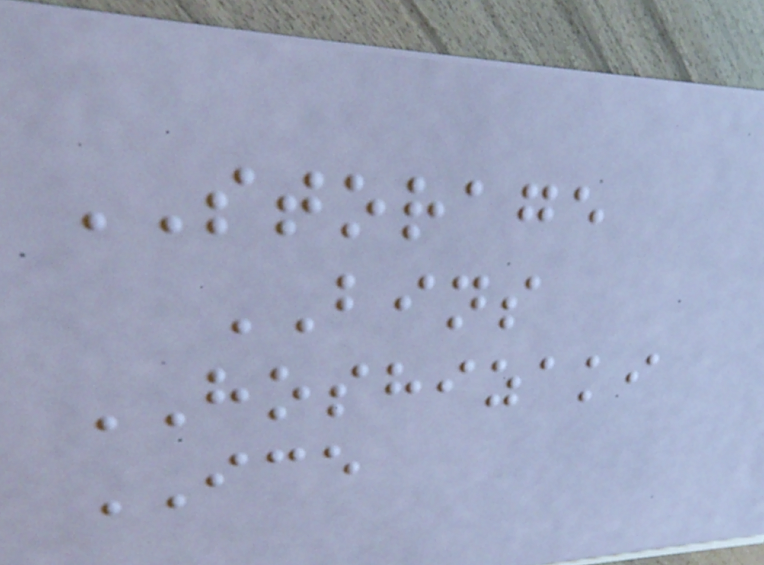STORAGE
BINS
HOSHIZAKI
ICE
